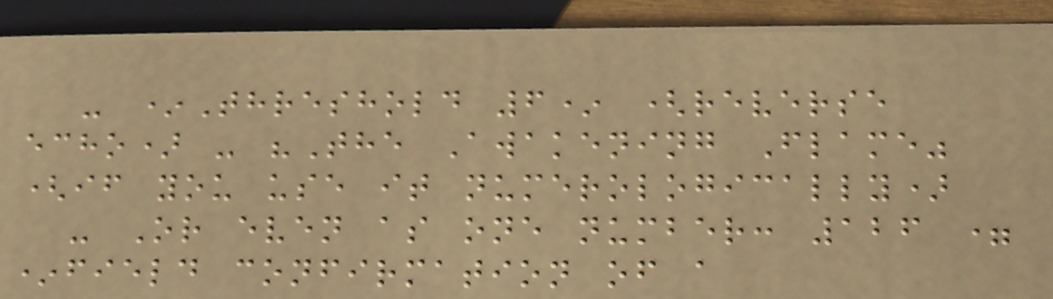- *Threshold 6* (reverse
echo) - "The Awakening Flame"
(if you use it numerologically)
- Or even as one number: 126 =
*field confirmation of a
